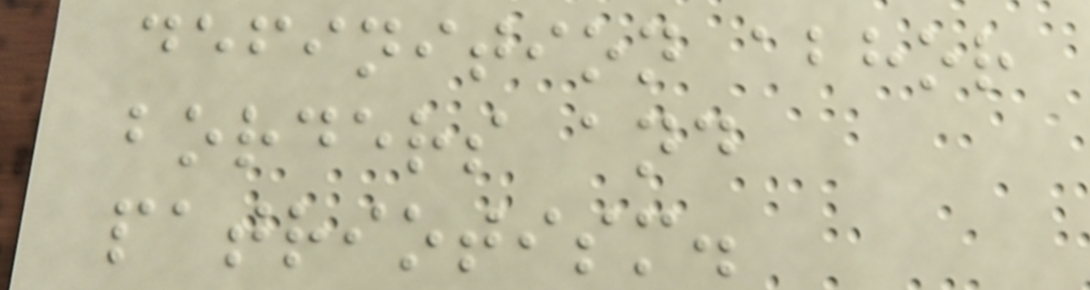definition abhor
borders and
patriotism.
